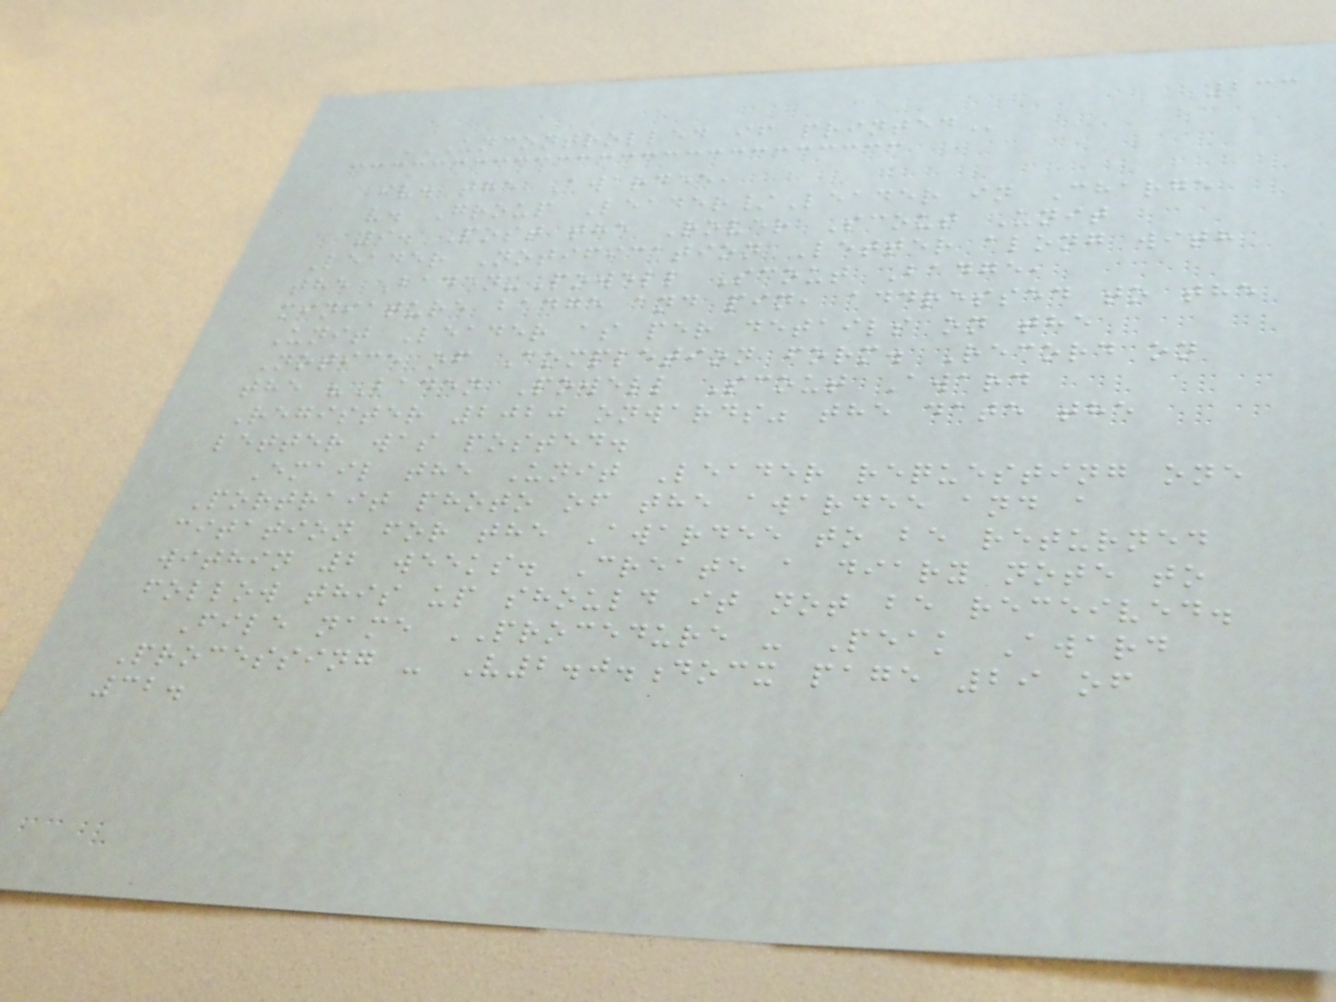233
UNCONTROLLED IF PRINTED
iv. the Awardee,
v. Group Leader/Leader in Charge
9. Post the Rover Scout Unit
Leader Notification Letter along with
the Baden-Powell Scout Badge,
miniature badge and pin, addressed to the
Unit Leader as per details on the
Notice of Completion form. Record on
the "Baden Powell Scout Award
Register 2020 onwards" the date the
letter was posted.
Email the Unit Leader requesting one
Portrait photo of the awardee and a
citation for the Awardee to be returned
within 2 weeks. Create a diary note to
follow this up should it not be received.
File name PROCEDURE - Peak Award
Processing - V2.0.docx page 29 of
32.
